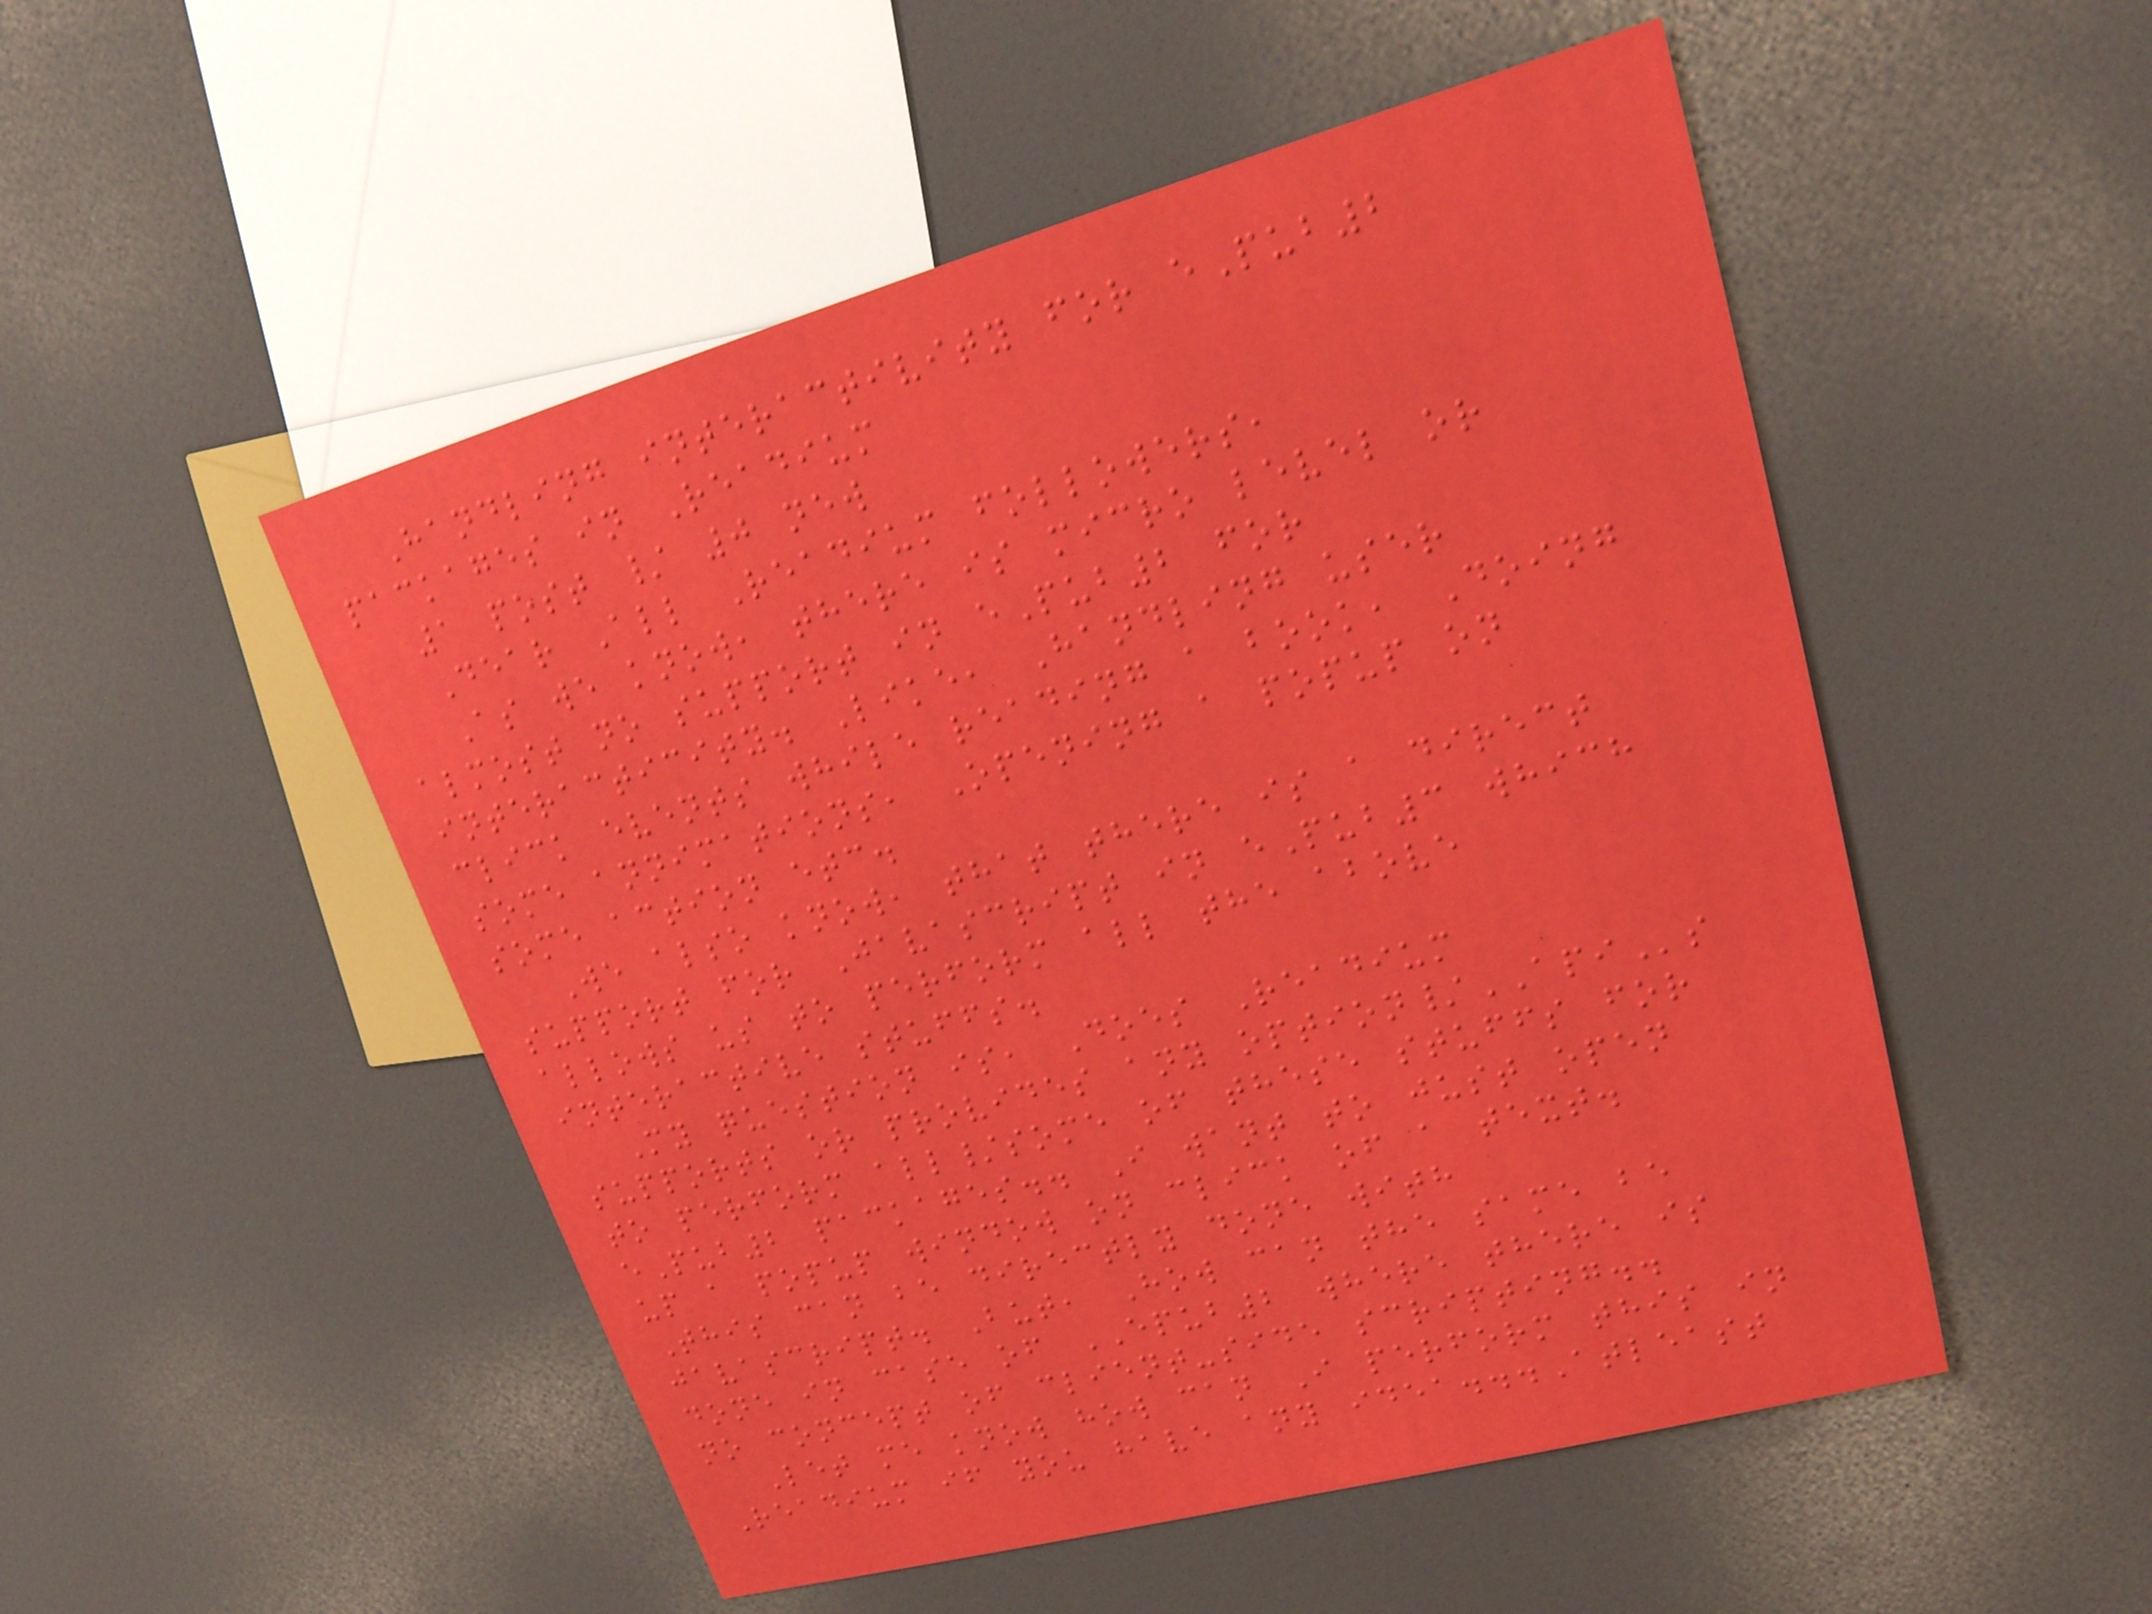Handling interactivity for ePub2
packages in Readium
1 post / 0 new
Dear All Readium followers,
As we know, there is micro level or
almost no support in ePub2 for
interacticity. Like, Handling user
click events while reading a book, Doing
some annimations, Opening a popup on
some action etc.
We also know, that there is a direct
support for Javascript in ePub3 which
allows us to perform all the above
interactive stuffs.
My question is, Does Readium
supports or provides any option/APIs
to perform all/some of these stuffs for
ePub2 packages.. I want to just open
up a popup window on click of a text.
This can be directly done with
javascript. But, How can the same be
done in case of EPUB2 where there is
no concept of client-side scripting..
Let me know how can I perform this in
Readium if you have any idea...Atleast
